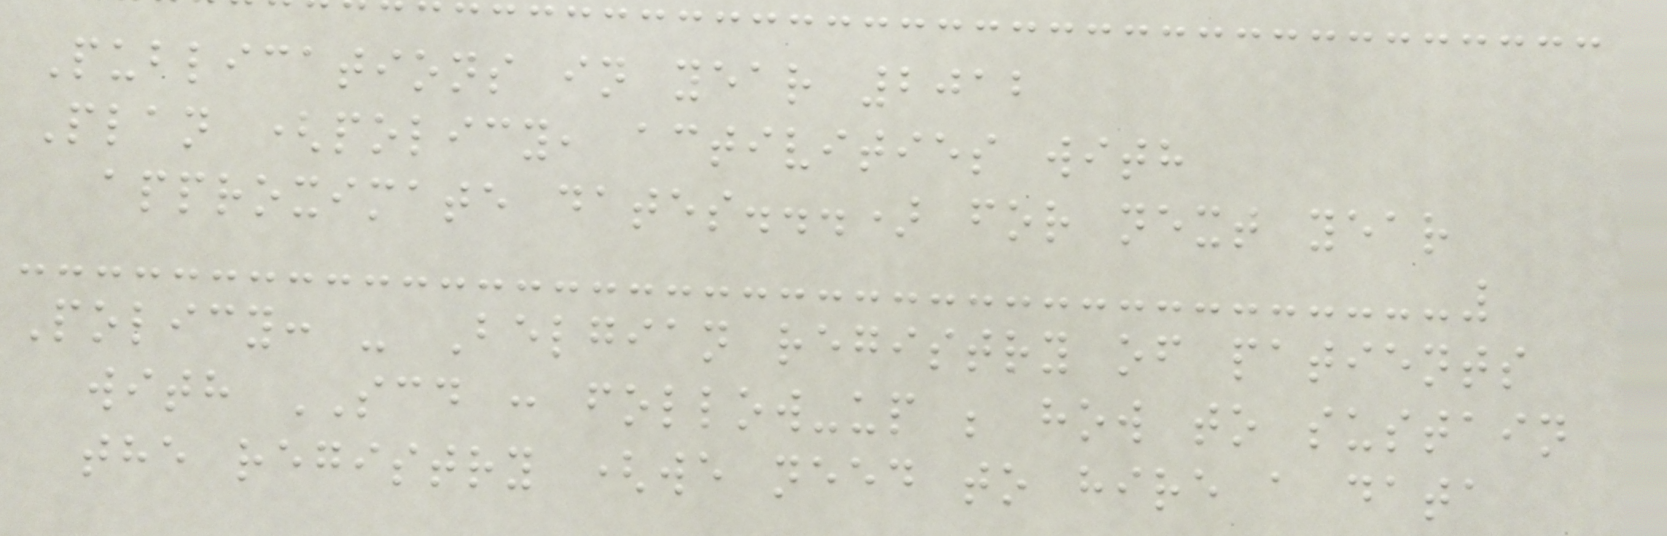Publications in year 2012
Plan (policy, activities with
approximate dates...) for next year
Policy: - Belgian registry of patients
with SCD : follow-up ; how to sustain
the registry (we need to hire a data
